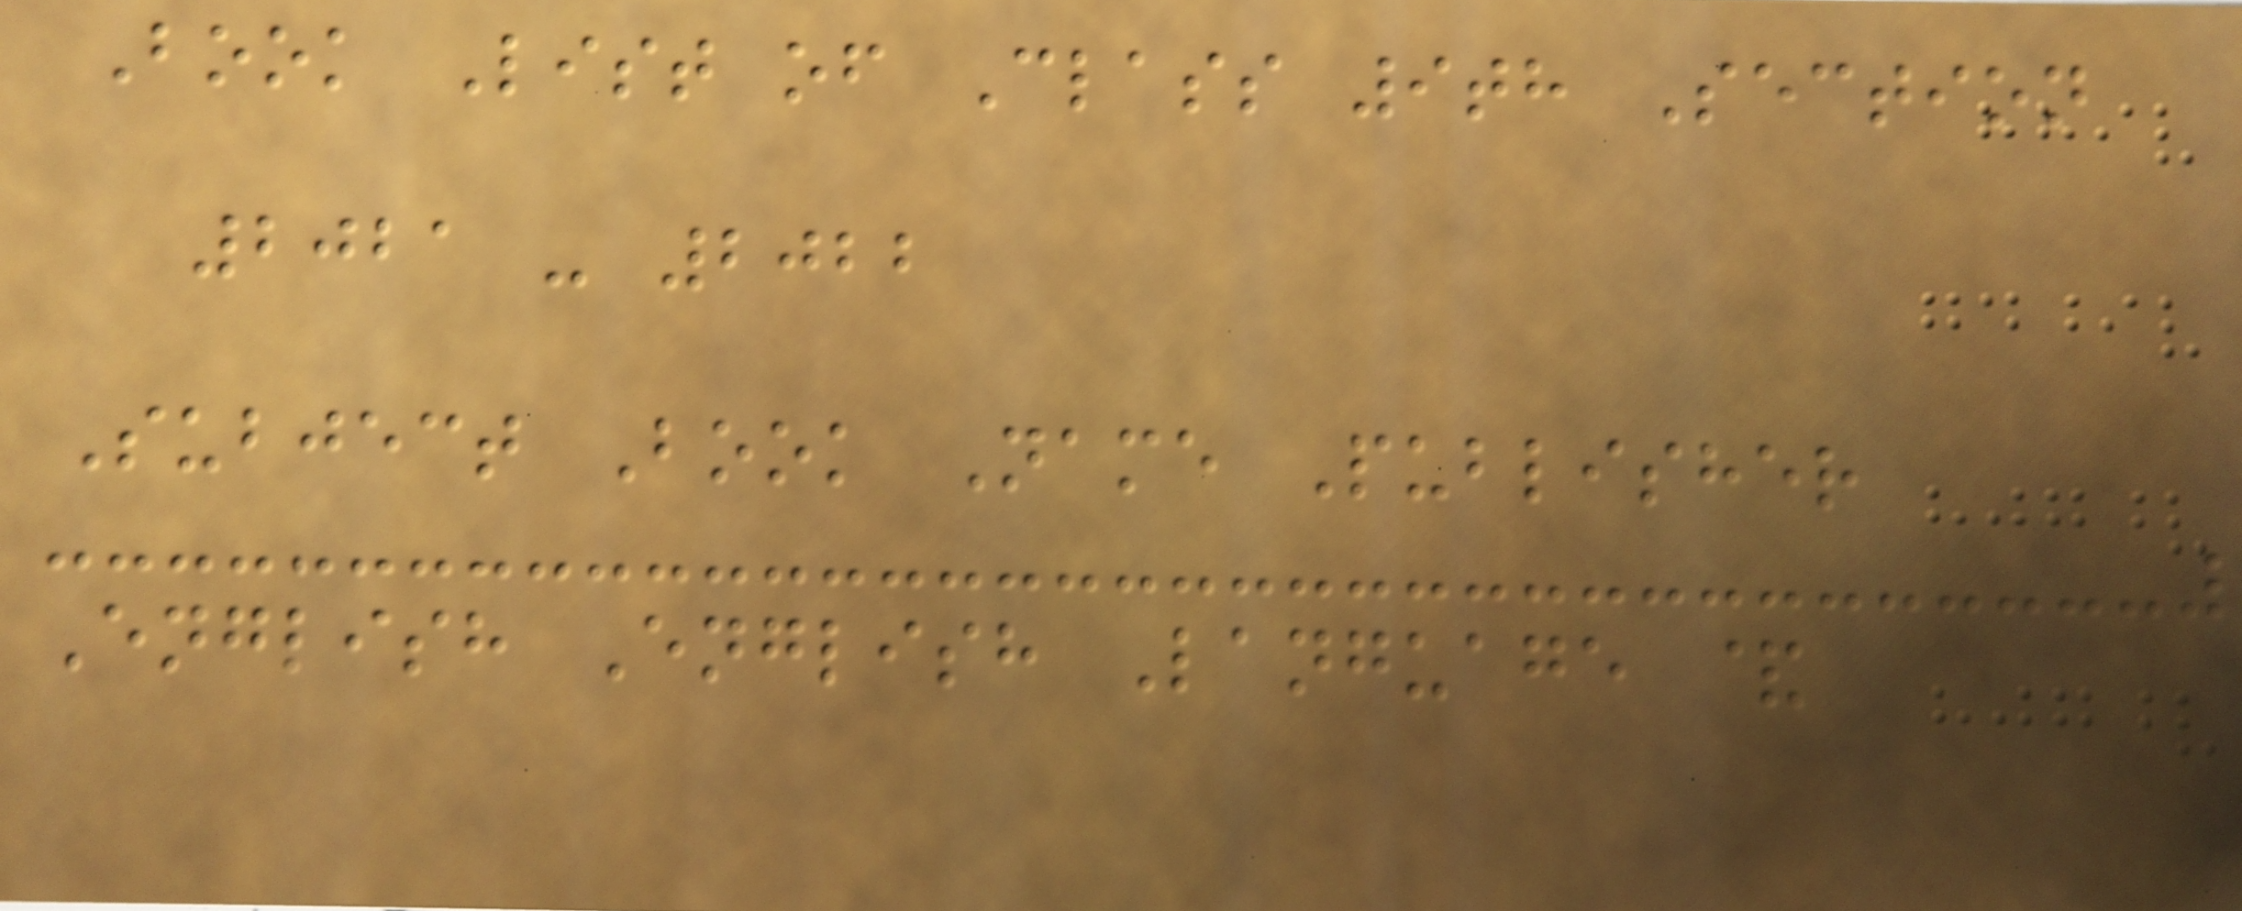Book List of Class 9th Section
2021 - 2022
Subject Book Name Publisher
English English Language &
